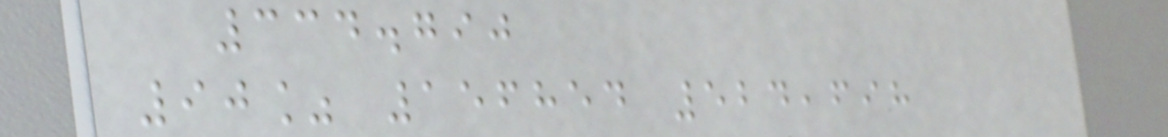334.790
90% 156854 524,698
